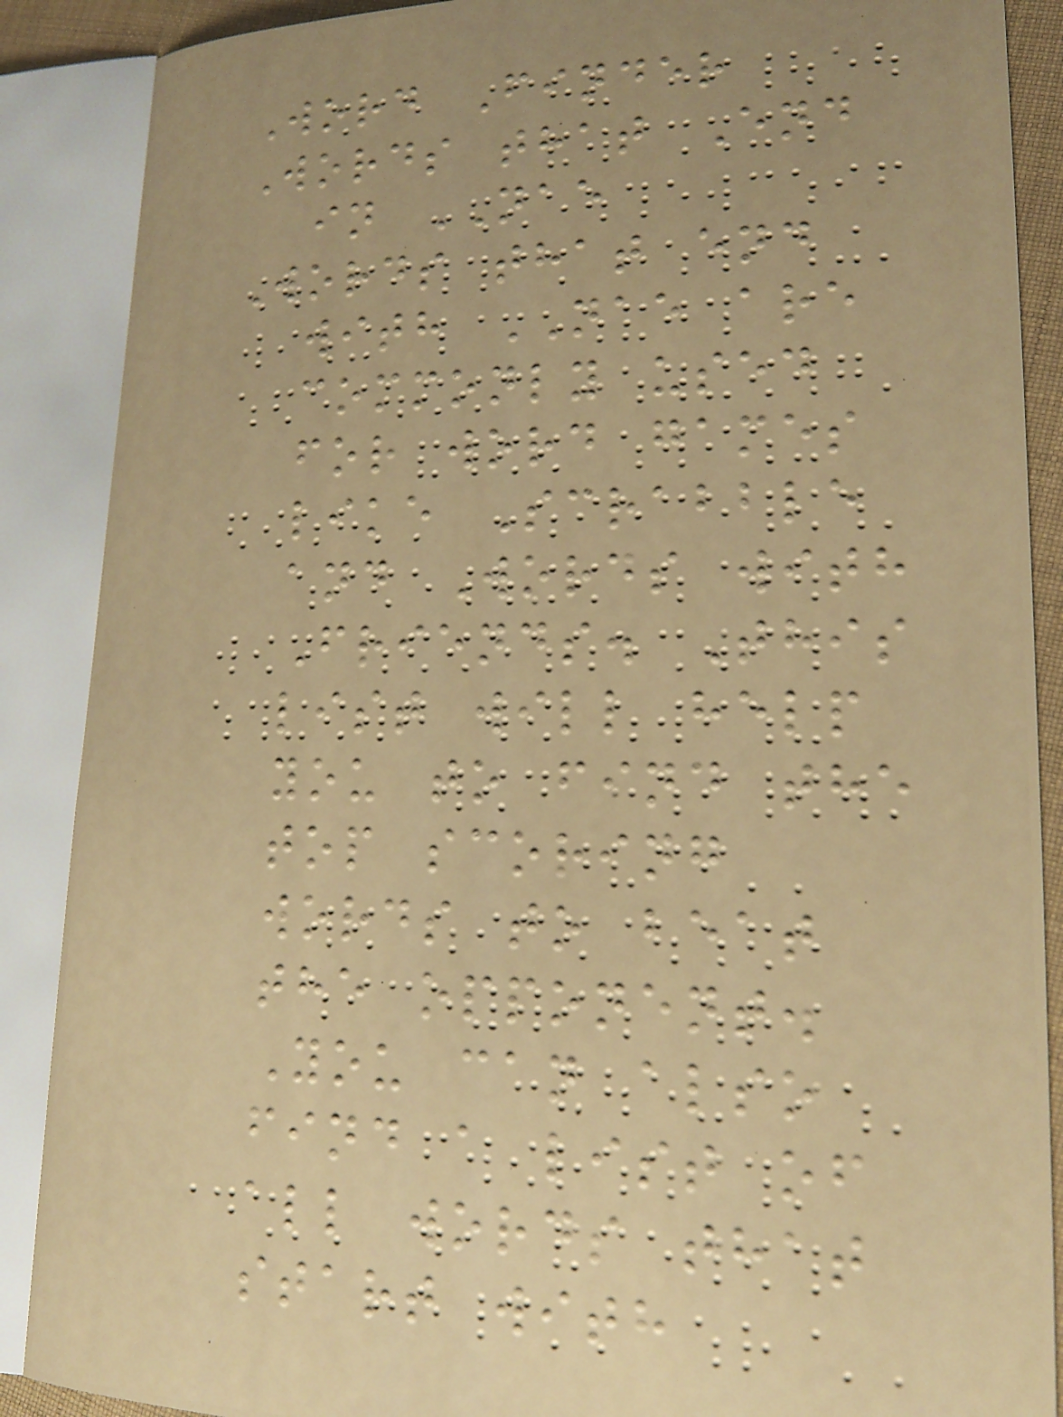Word Finder
Words that End
in NAE
Words that end
with NAE are
commonly used
for word games
like Scrabble
and Words with
Friends. This
list will help
you to find the
top scoring
words to beat
the opponent.
You can also
find a list of
all words that
start with
